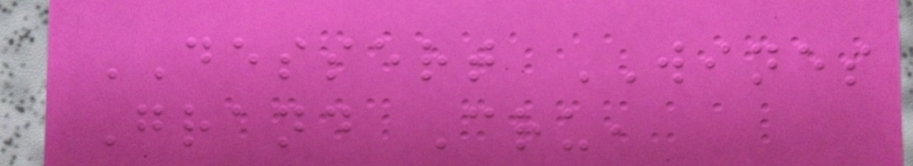DESSERT WINES
Grand Cru,
